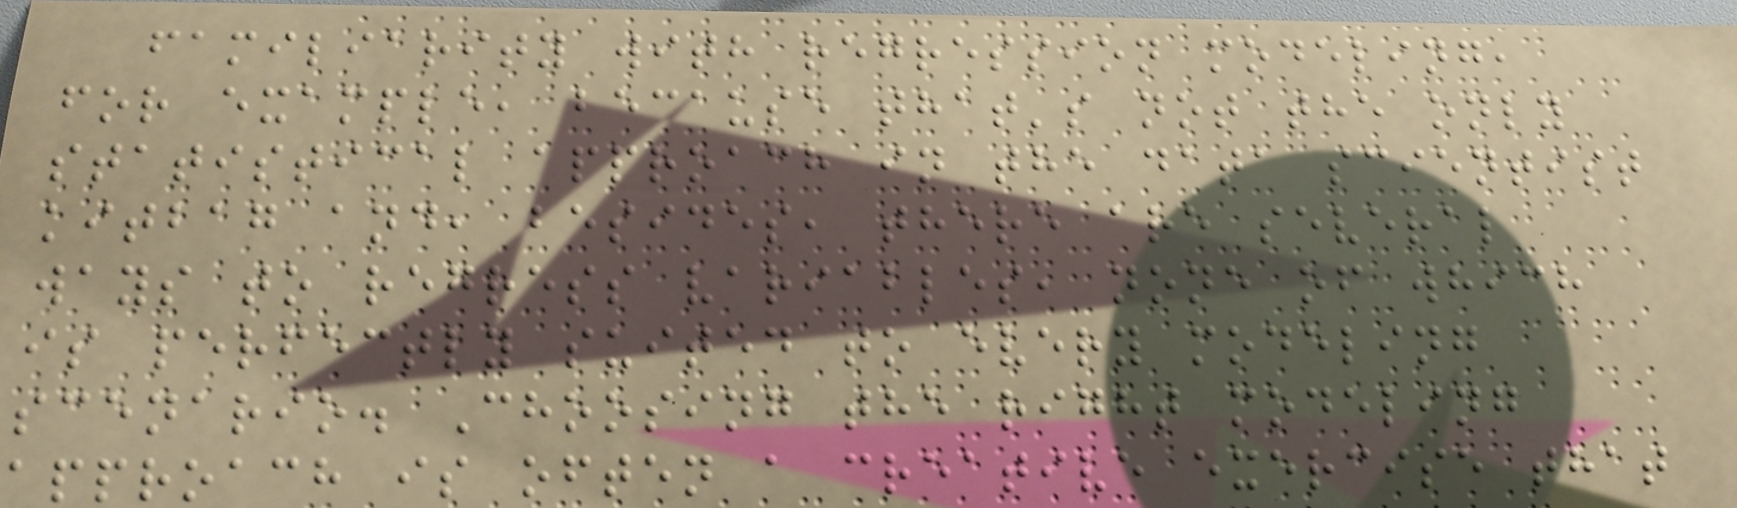familiarity with regression modeling,
for example, because that's not the only
statistical approach in the data scientist
kitbag and, besides, there are several
ways to regress variables, none of which
is perfectly suited to every modeling
scenario. Choosing the right modeling
approach is often a creative exercise that
